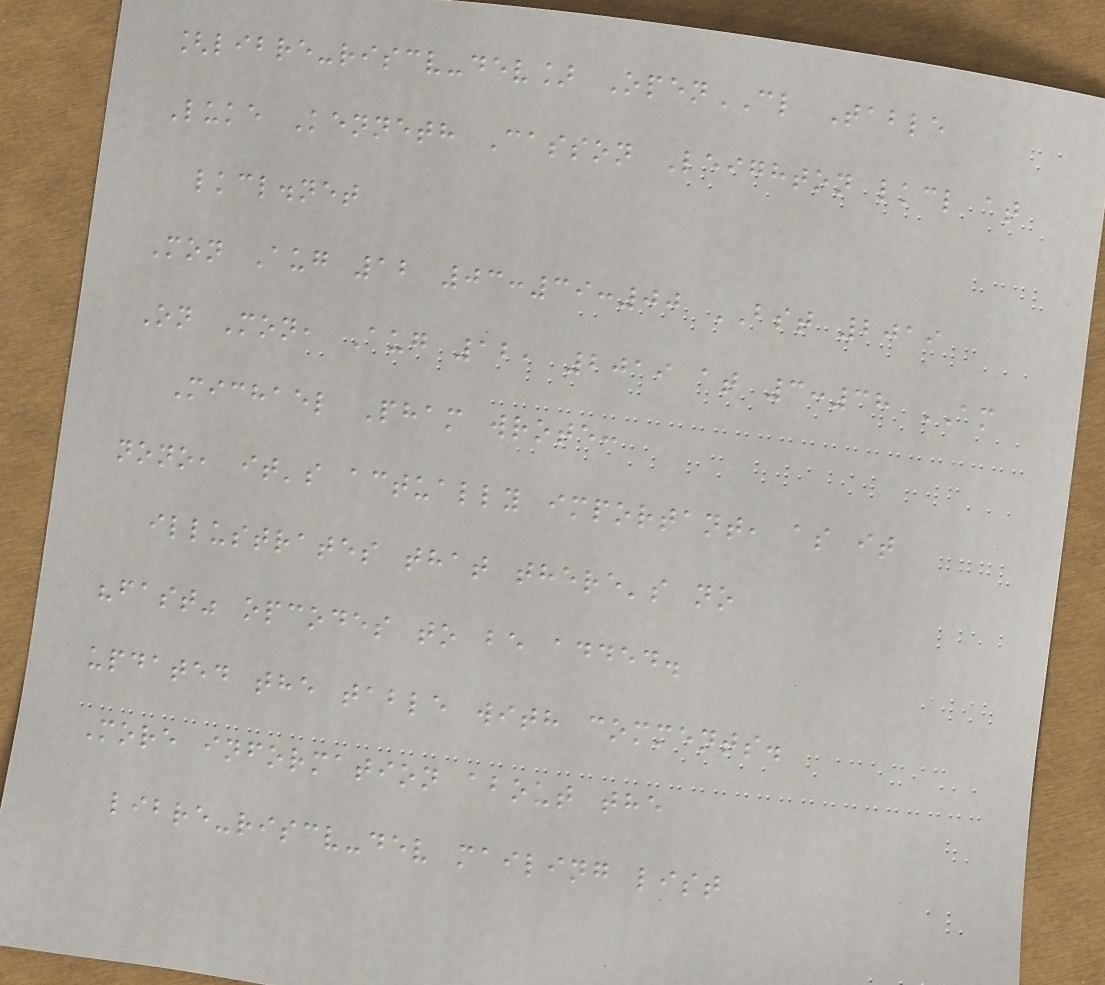[libre-riscv-dev] OpenCL Table
Luke Kenneth Casson Leighton lkcl at
lkcl.net
Mon Aug 12 03:39:00 BST 2019
On Mon, Aug 12, 2019 at 3:38 AM
Michael Pham wrote:
nono, it's actually important, as it
illustrates that there's no
"fast" opcodes to be added.
updated the table with comments.
More information about the
libre-riscv-dev mailing list
